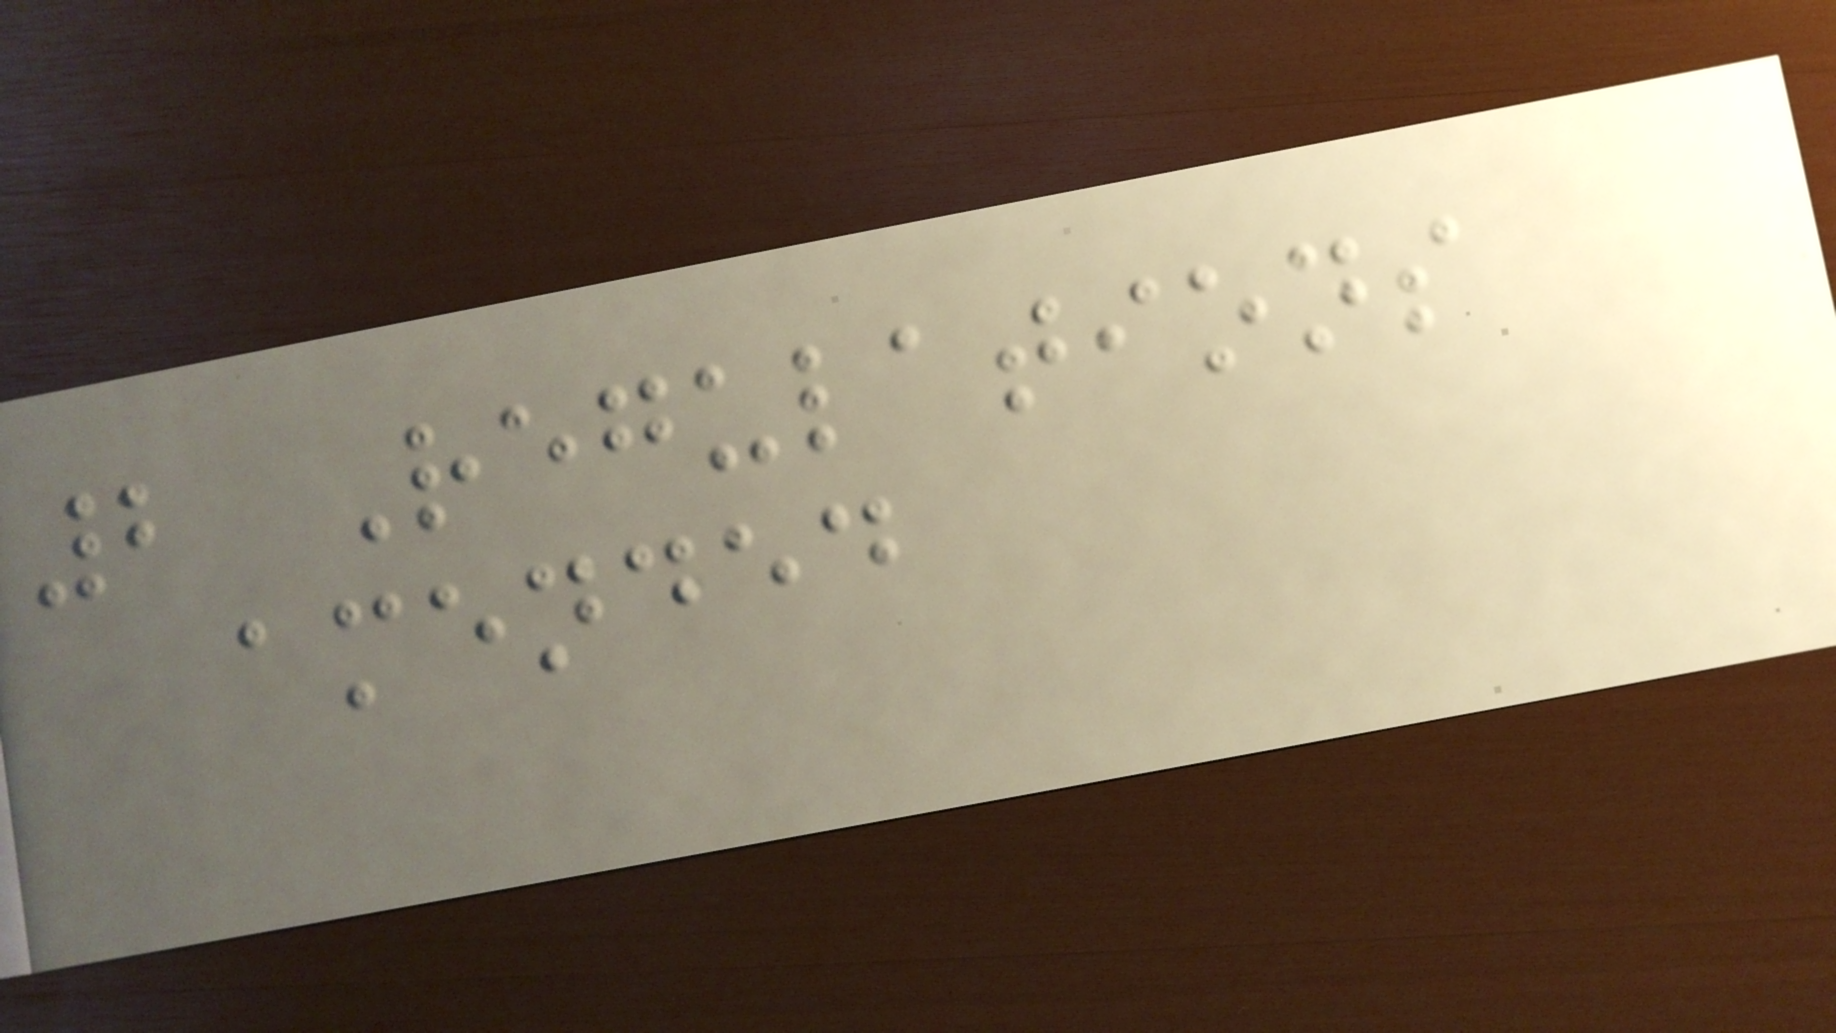2 Regulations
amended
